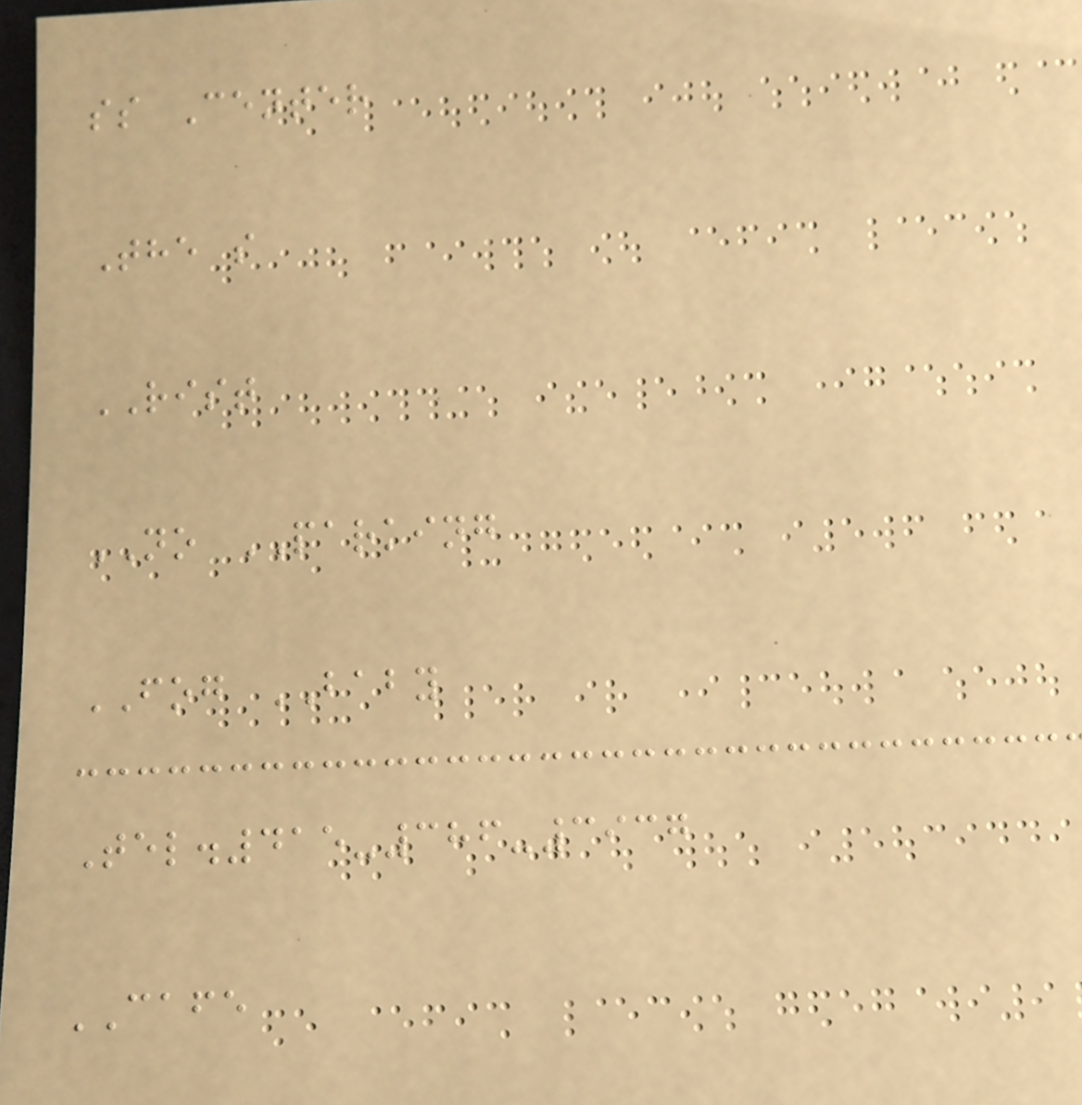ss Center
The s
RIST
NO PARKING
FOG BABY
Tel.415-386-3937
CAFE
